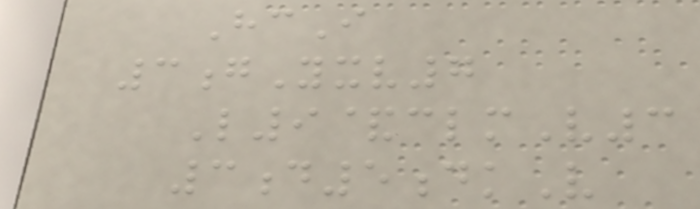HcI
3gYxv7
L9&clmV3
3d5dkV
